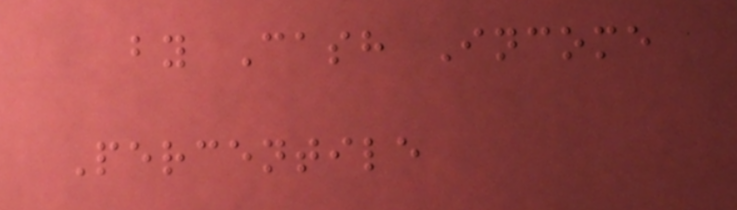by Cash Income
Percentile
